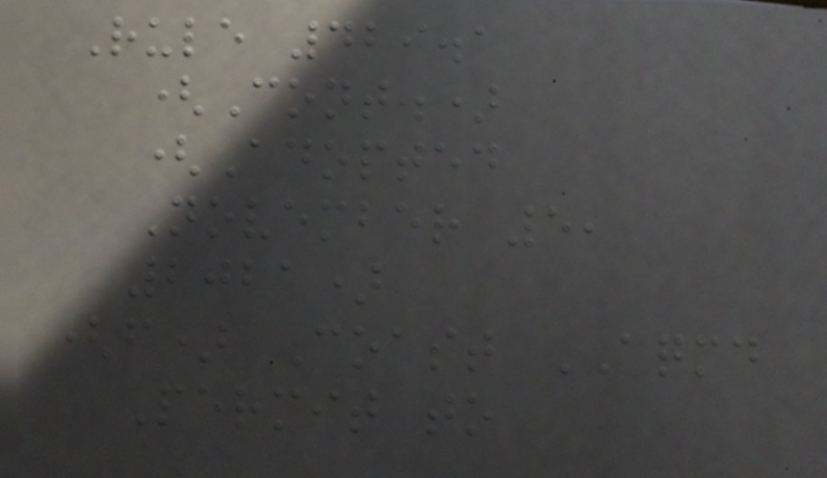Rule 429.1
(Cont.)
(Adopted
November 5,
2021)
(f) Coast AQMD
Permit to
